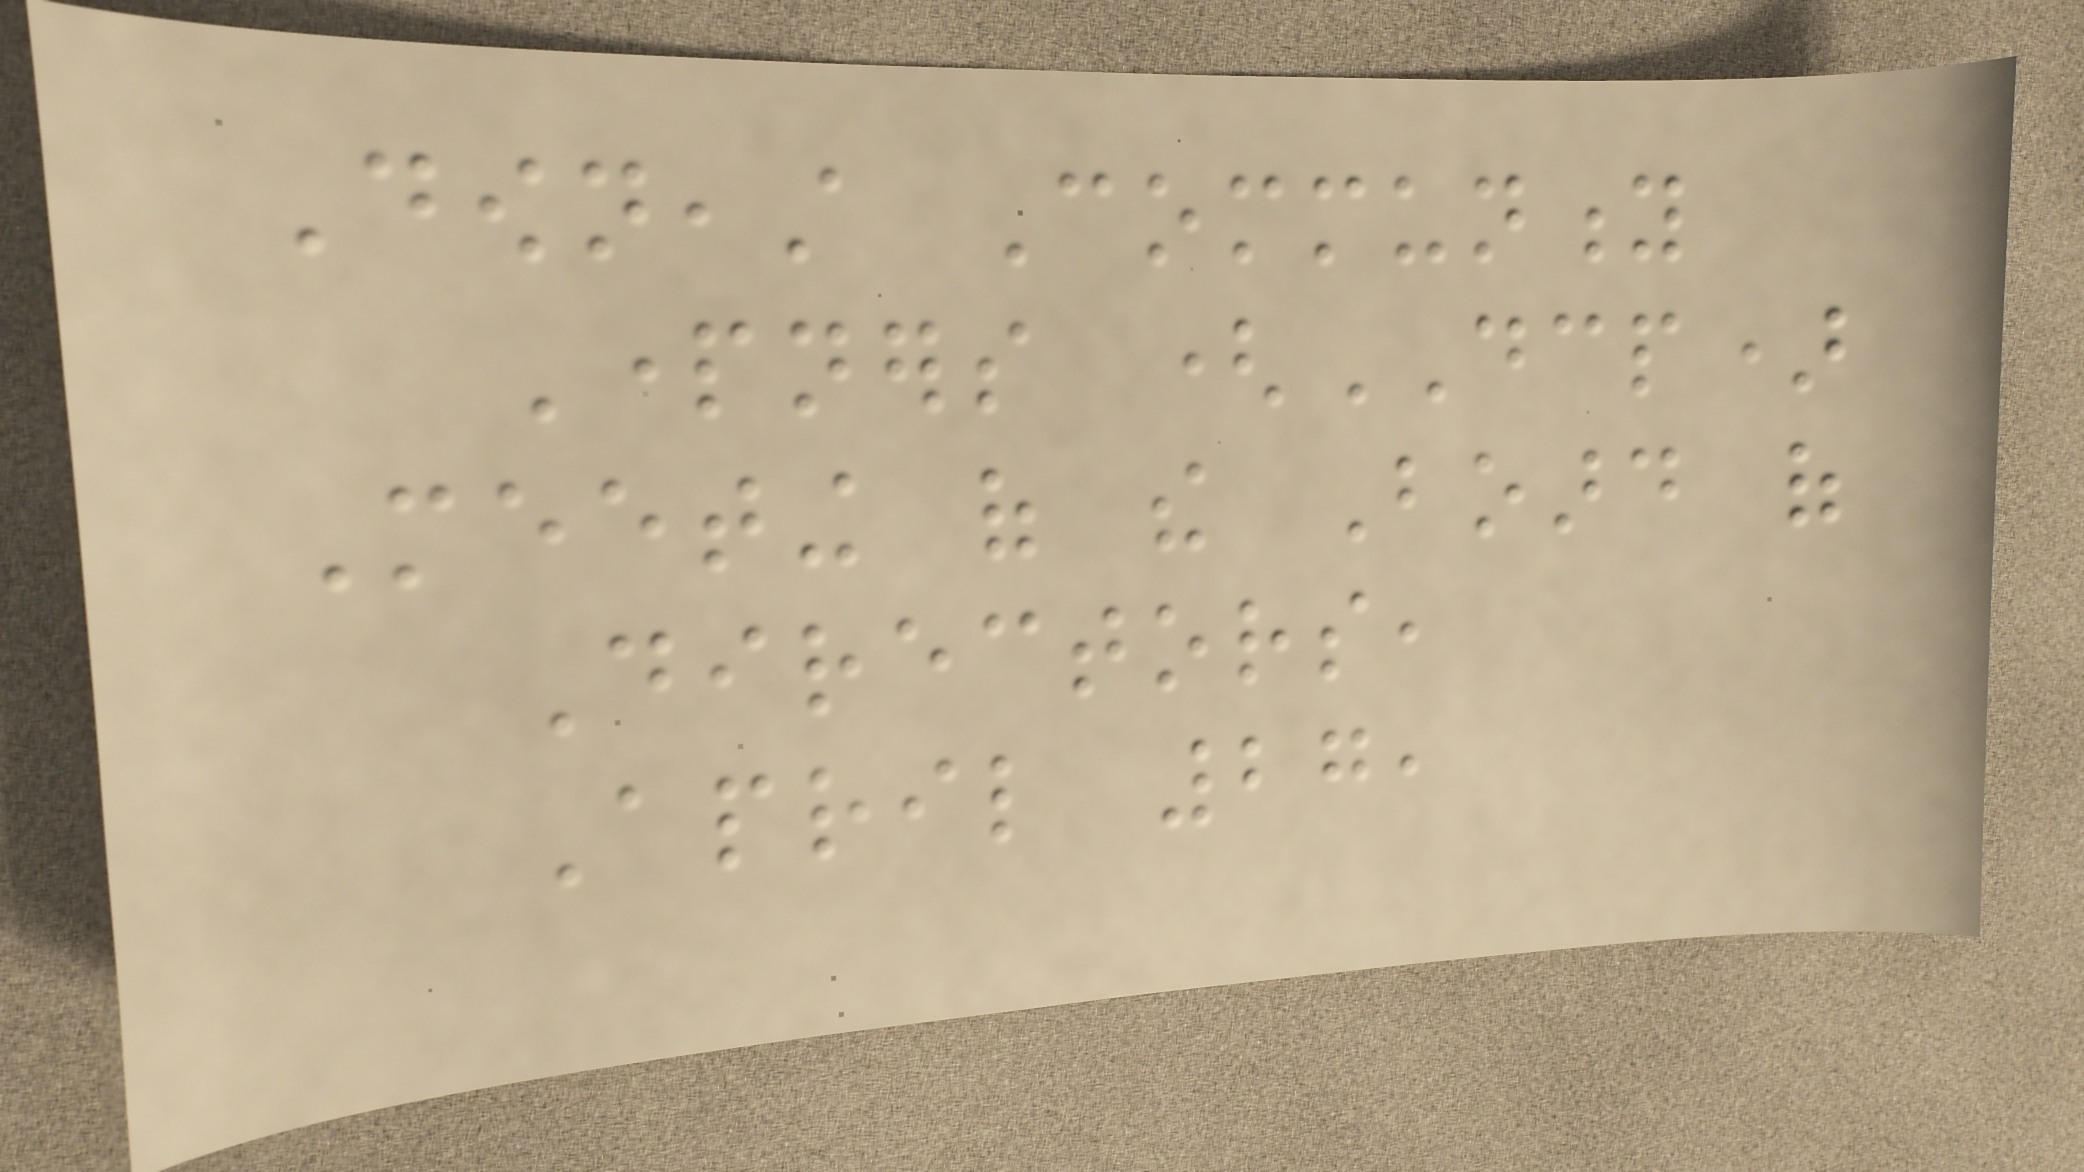Downeast Community
Partners (DCP)
Meeting of the Board of
Directors,
April 27,
